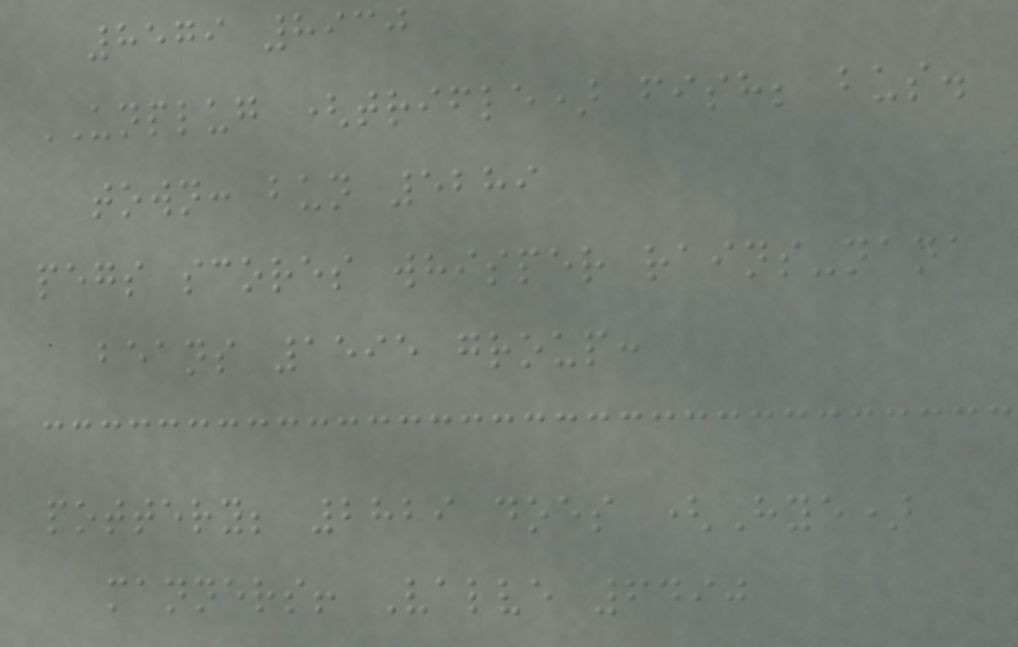8579 8930
UNPLUG (trifle) fish; bus.
town: bun 5289
pegs scores whisper rains-nana
beans 1595 group:
pottery; 2829 does (Hye)
manners! Valve 6490
